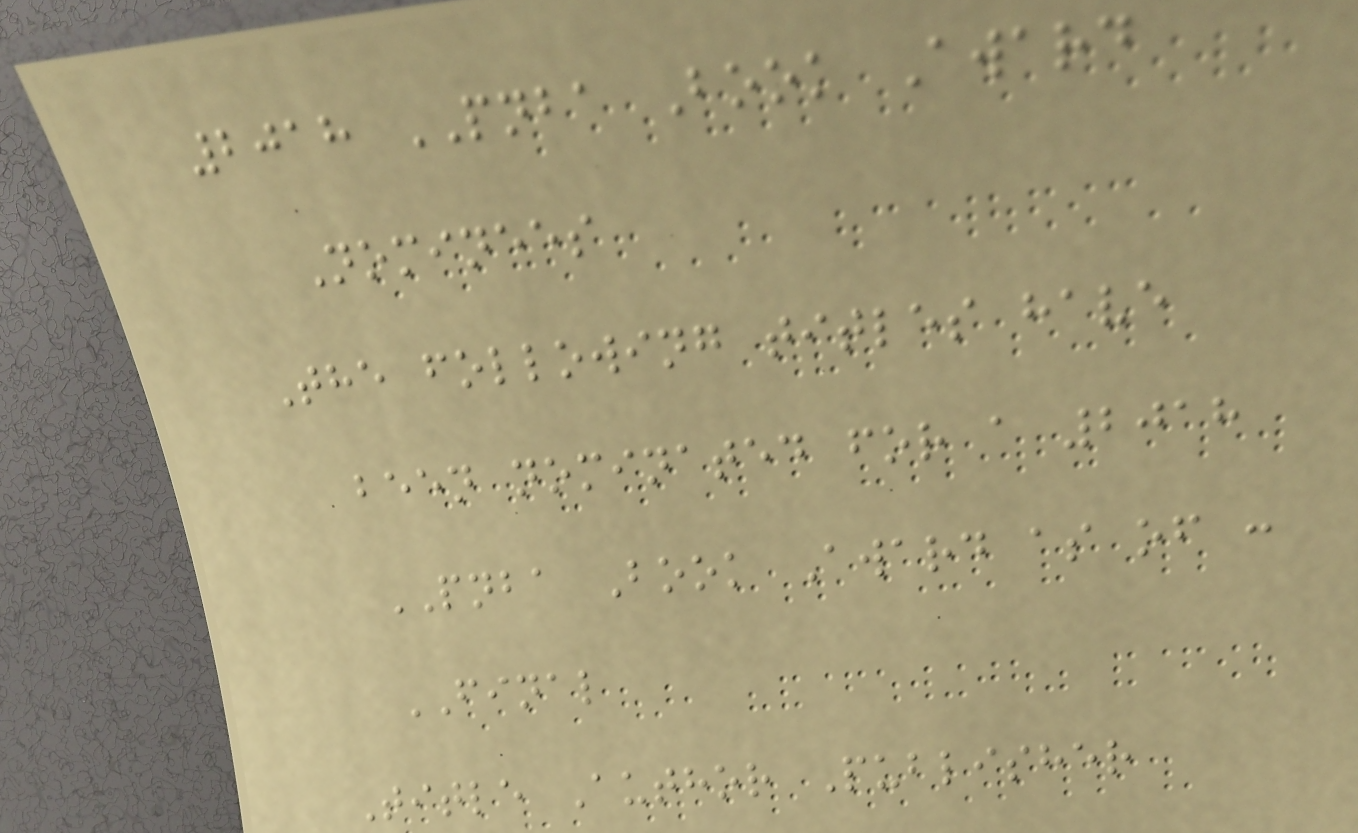2018 PNBA Book Award
Nominees
The following titles have
been nominated for a 2018
PNBA Book Award as of :
FINAL
Title Author Publisher
